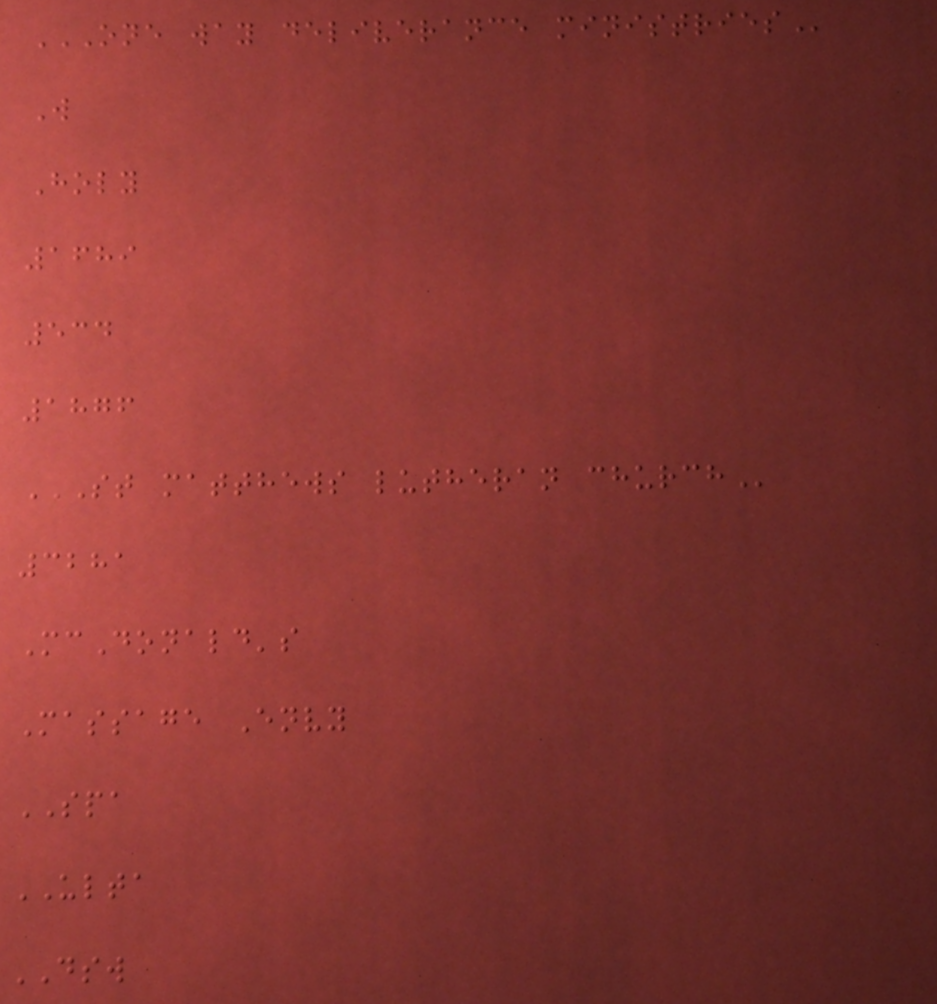ONE WAY DELIVERANCE MINISTRIES
W
Holy
1689
534
1876
ST MATTHEWS LUTHERAN CHURCH
3281
McDonald's
Massage Envy
SPA
ULTA
DSW
